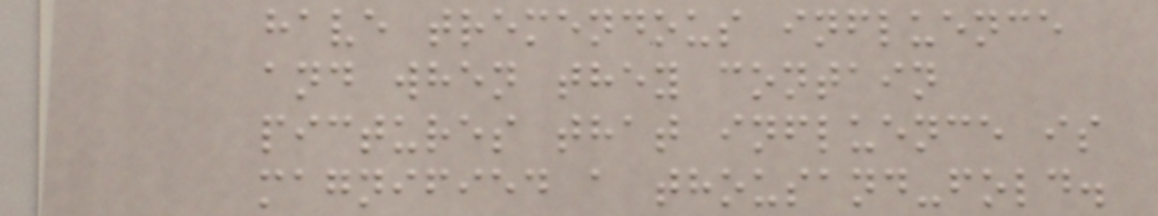have tremendous influence
and when they contain
pictures that influence is
magnified a thousand-fold.
